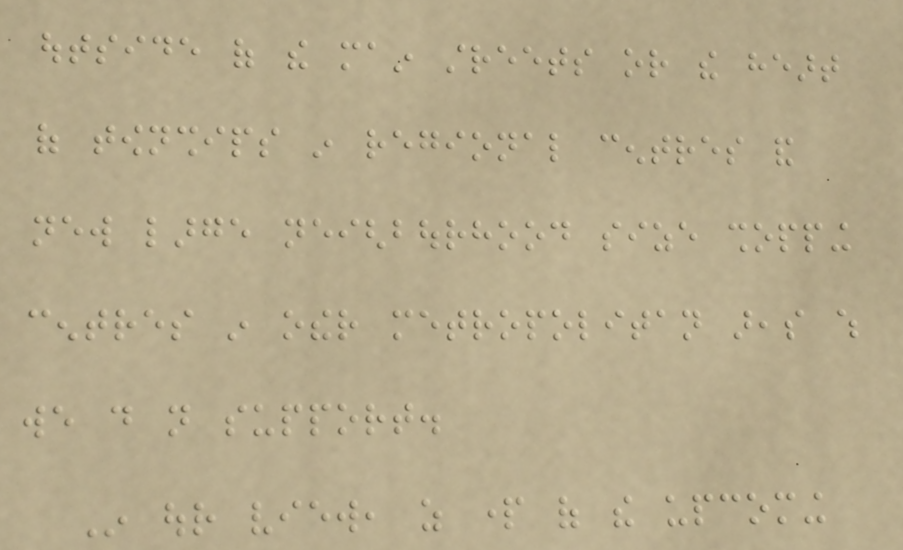outside of the main streets or the heart
of townships in regional centres and
new large neighbourhood size shopping
centres in other metropolitan areas which
we do not support.
In our view, as part of the upcoming
